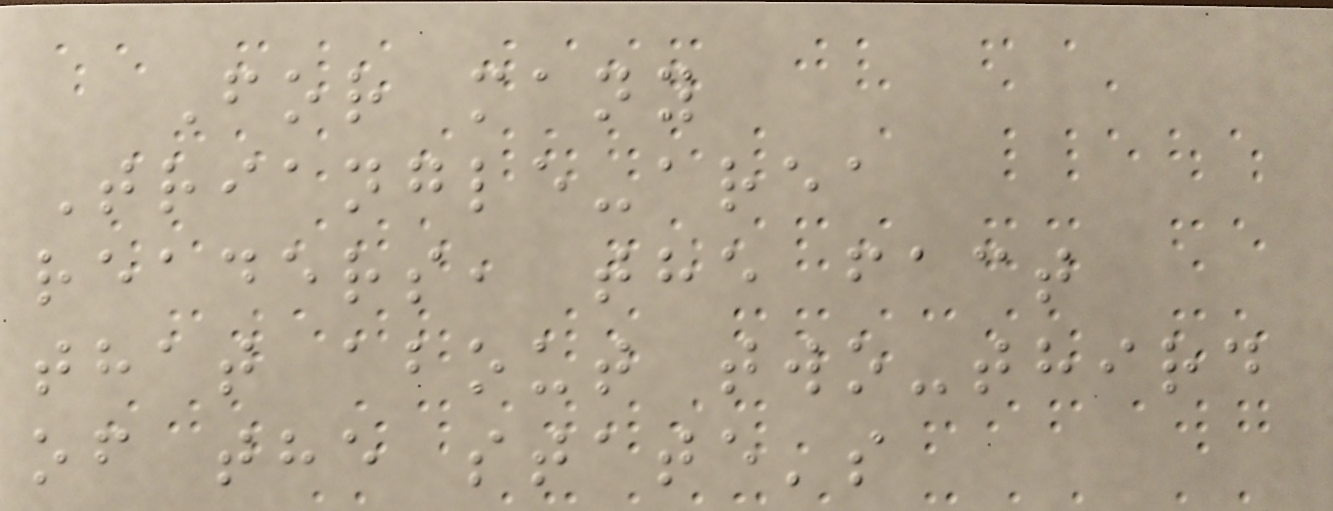For many
Triangle-area
readers, the fact
that about two-third
of the state's
